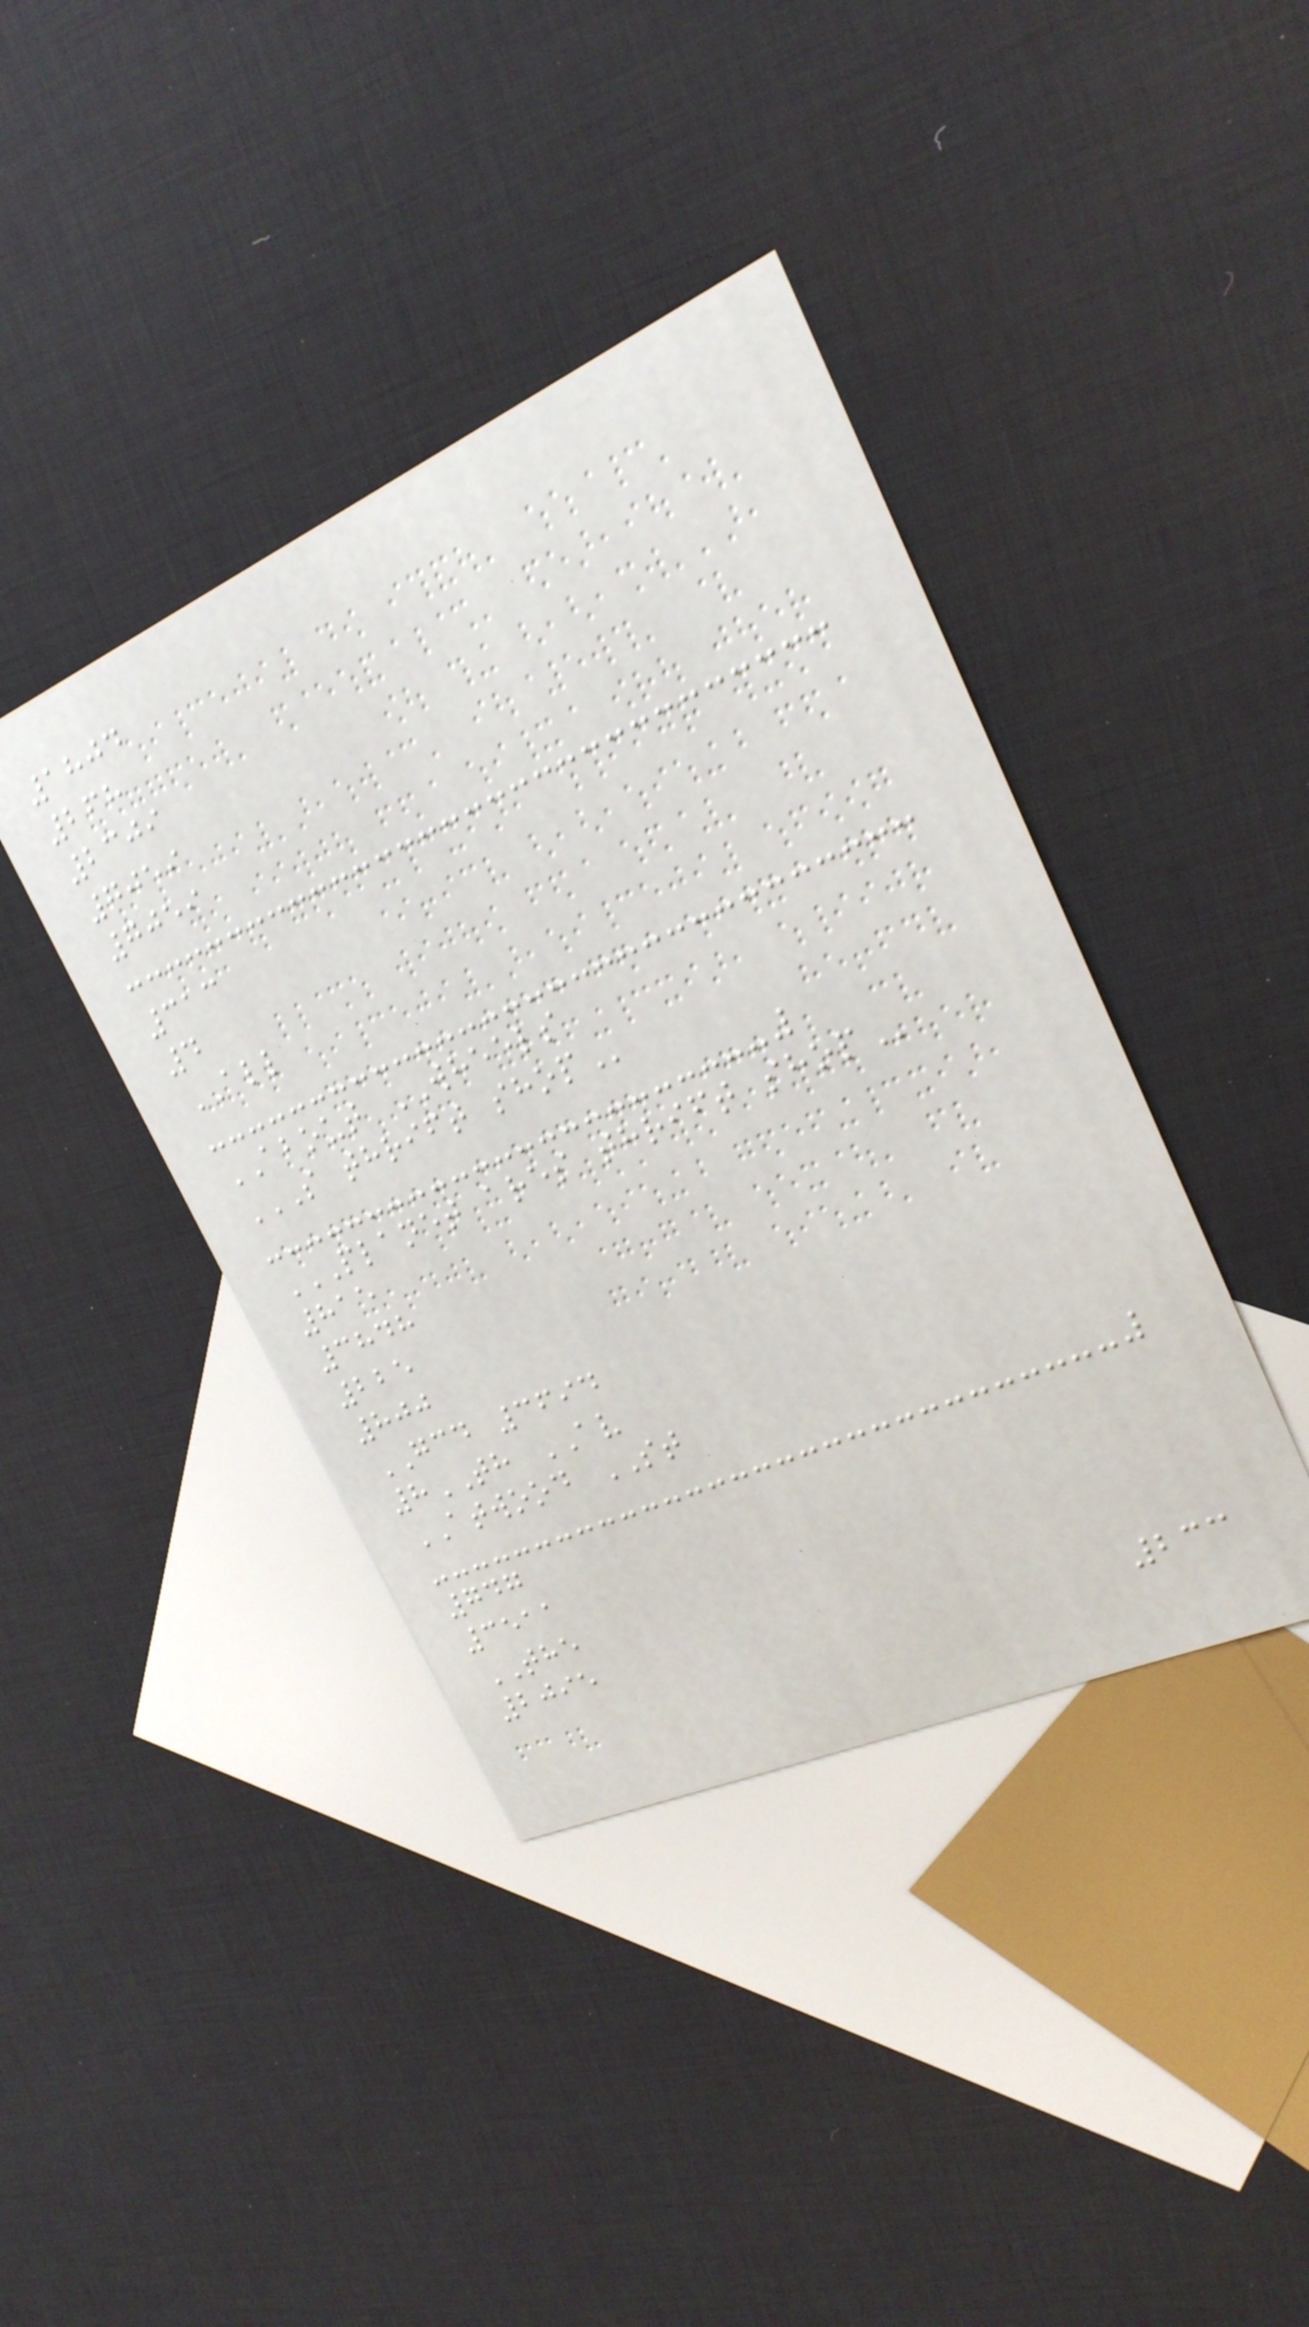1804
268
2309
7059
7059
313
4
ALL
ABOUT WHEELS
S THRIFT SHOP
PLANET ARES THRIFT SHOP
815
3848
225
800
GCD 3694
8TH AV
ATWOOD ST
747
3511
THE
2095
233
